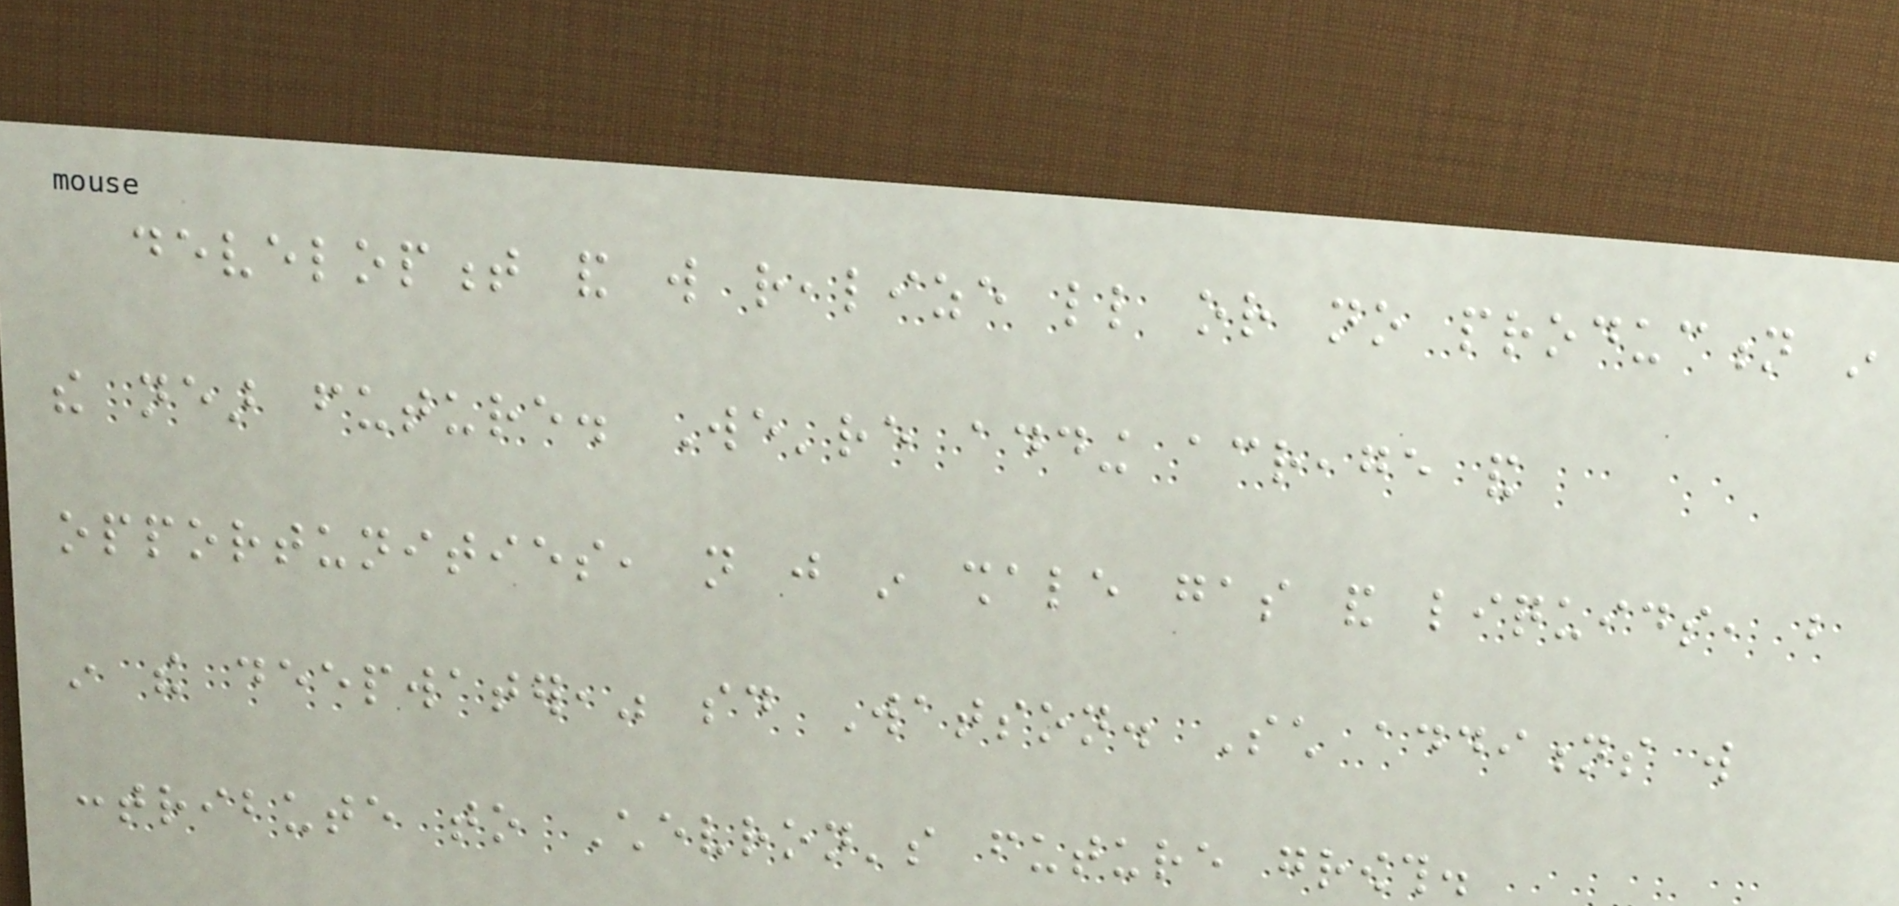development and will realize little or no production in
the near future. We're adding acreage and
opportunities, not just in shale gas and liquids, but
in the deepwater," said Watson. Such additions will
contribute to Chevron's future growth.
